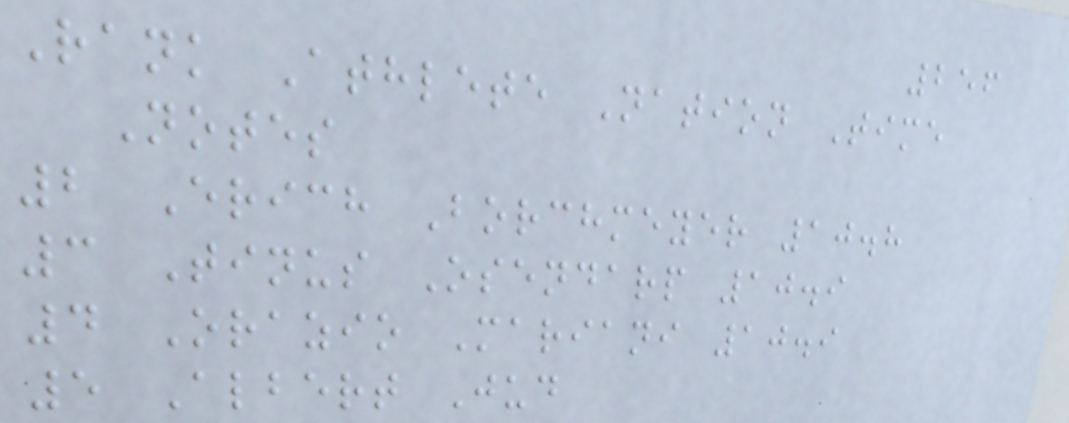256
Rank Athlete Nation Time
Notes
2 Erich Borchmeyer 10.8
3 Tinus Osendarp 10.9
4 Orazio Mariani 10.9
5 Albert Jud
